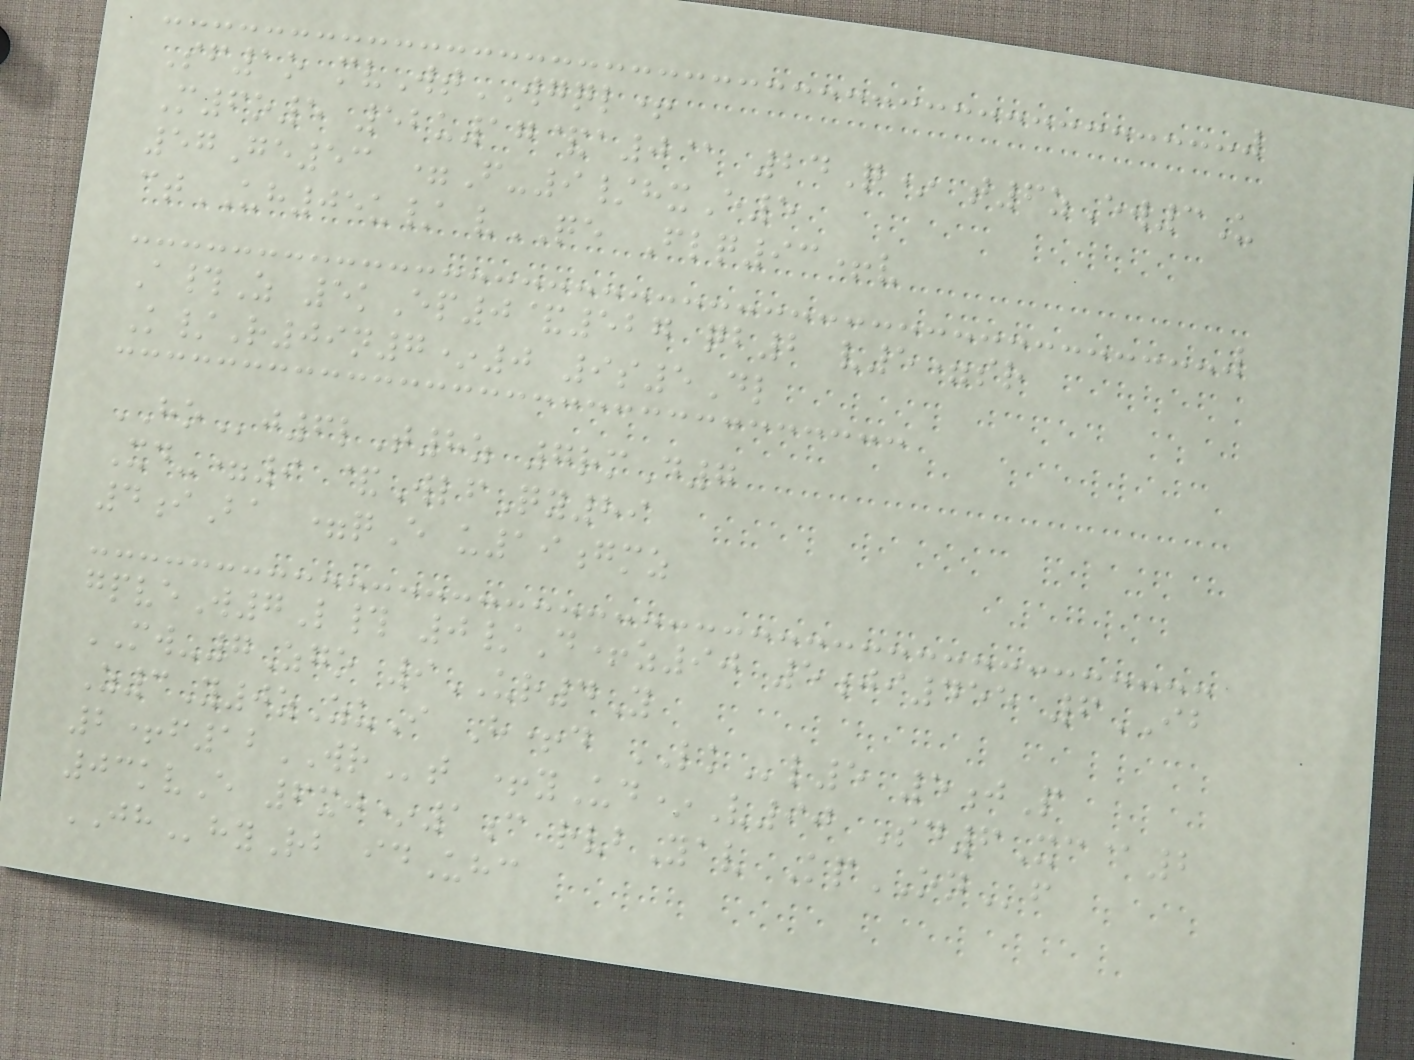Sf1o mvWtWGQL+
M6o5 52u17&a0@ 24Q* t6zEw3U
57Ge53 =F-9/hxE5
ctUH05u/ vQE Flq93+v
A#Z 5kEp0&527 qb2 v5=sr
K/R09n7*0 9s5Dl
HOj6lT8z 7rmD7
Xd-=9 &WlfQy89
4iBa =qE u19gmz
gpveW7L# 0/D+z90 5ji455 6IB
MW-7Zgo 9UR4Y
Z3Y0zZuI H+d LKl5 5jP
2+f12WRt +yUd*V90 Sd6Xc@2
03kvE 6xj*1c rvbYav KpONf
JHhyRb idUhc
